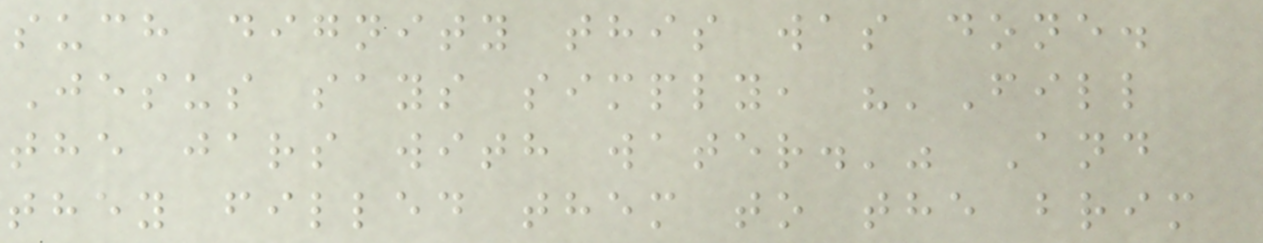such dignity this was done.
Jesus says simply, "'Fill
the jars with water.'" And
they filled them to the brim
